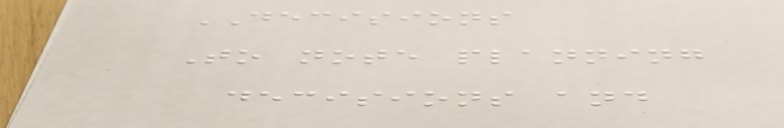DECISIONS
To note planning
decisions and
